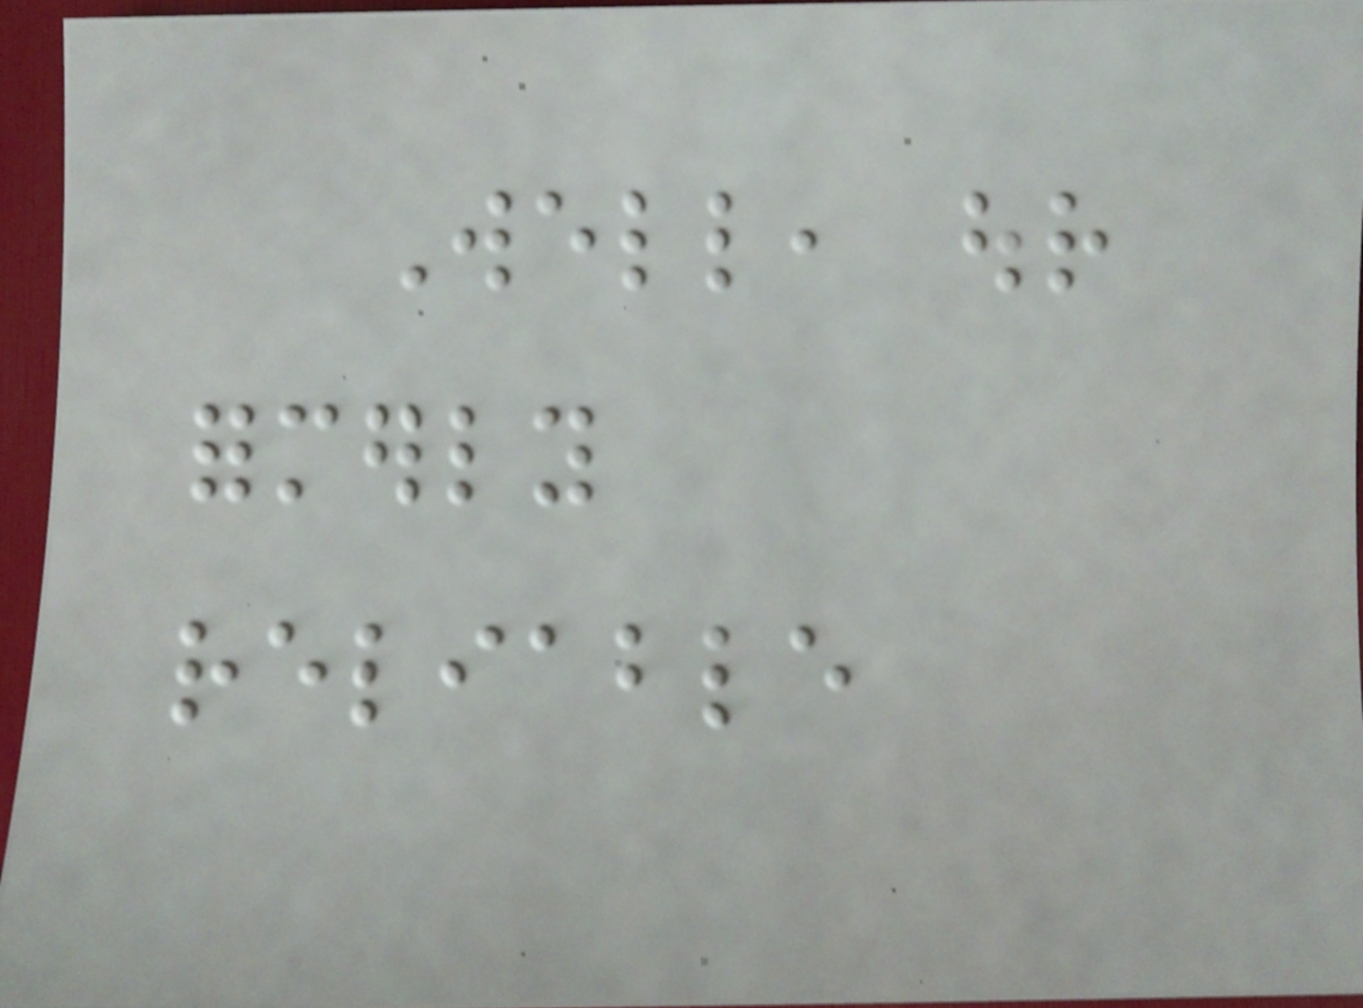Well, our
formerly
reliable
